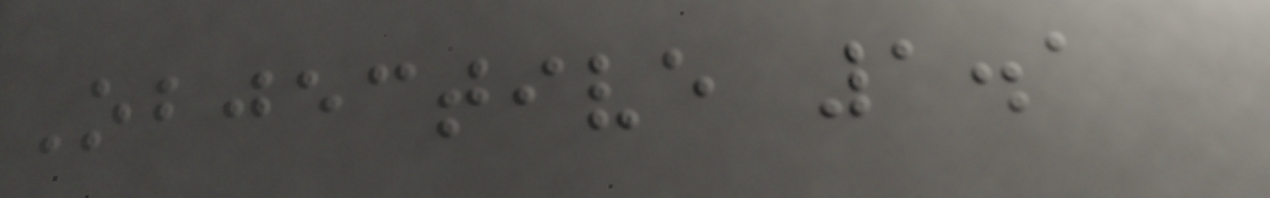Objective 1.1
